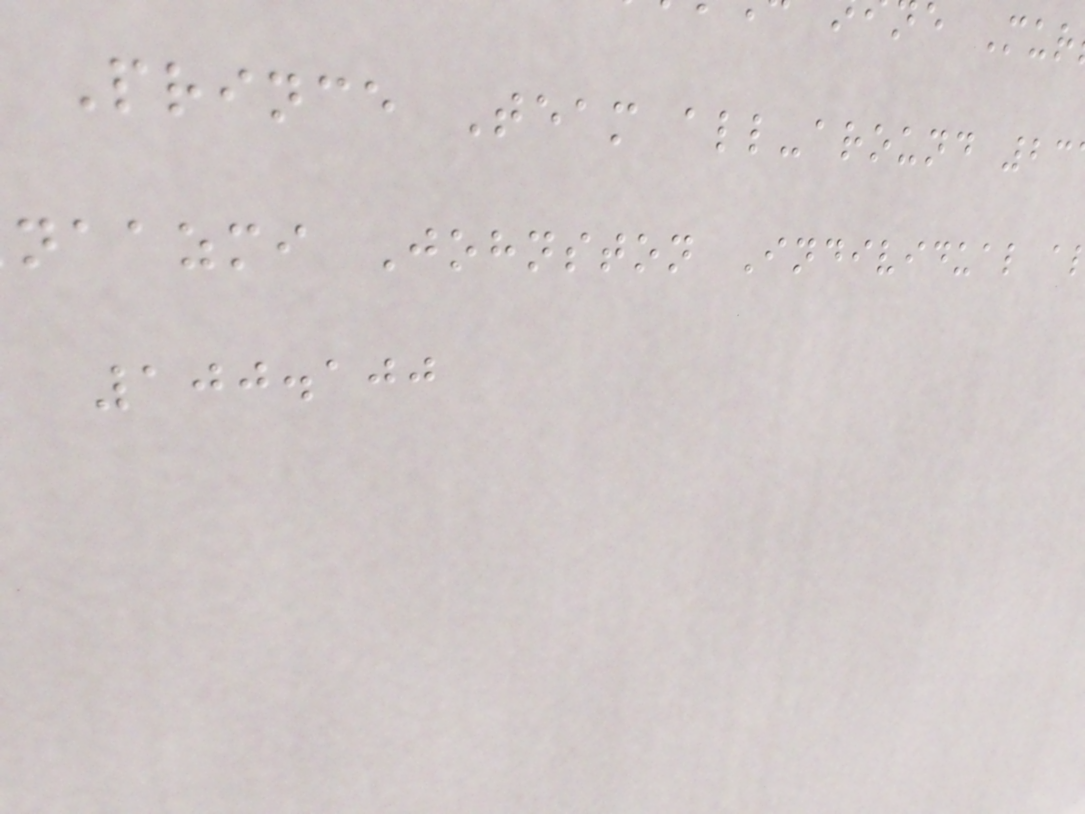Prince Team all-around 23
naazmi Johnston Individual a
100.100
